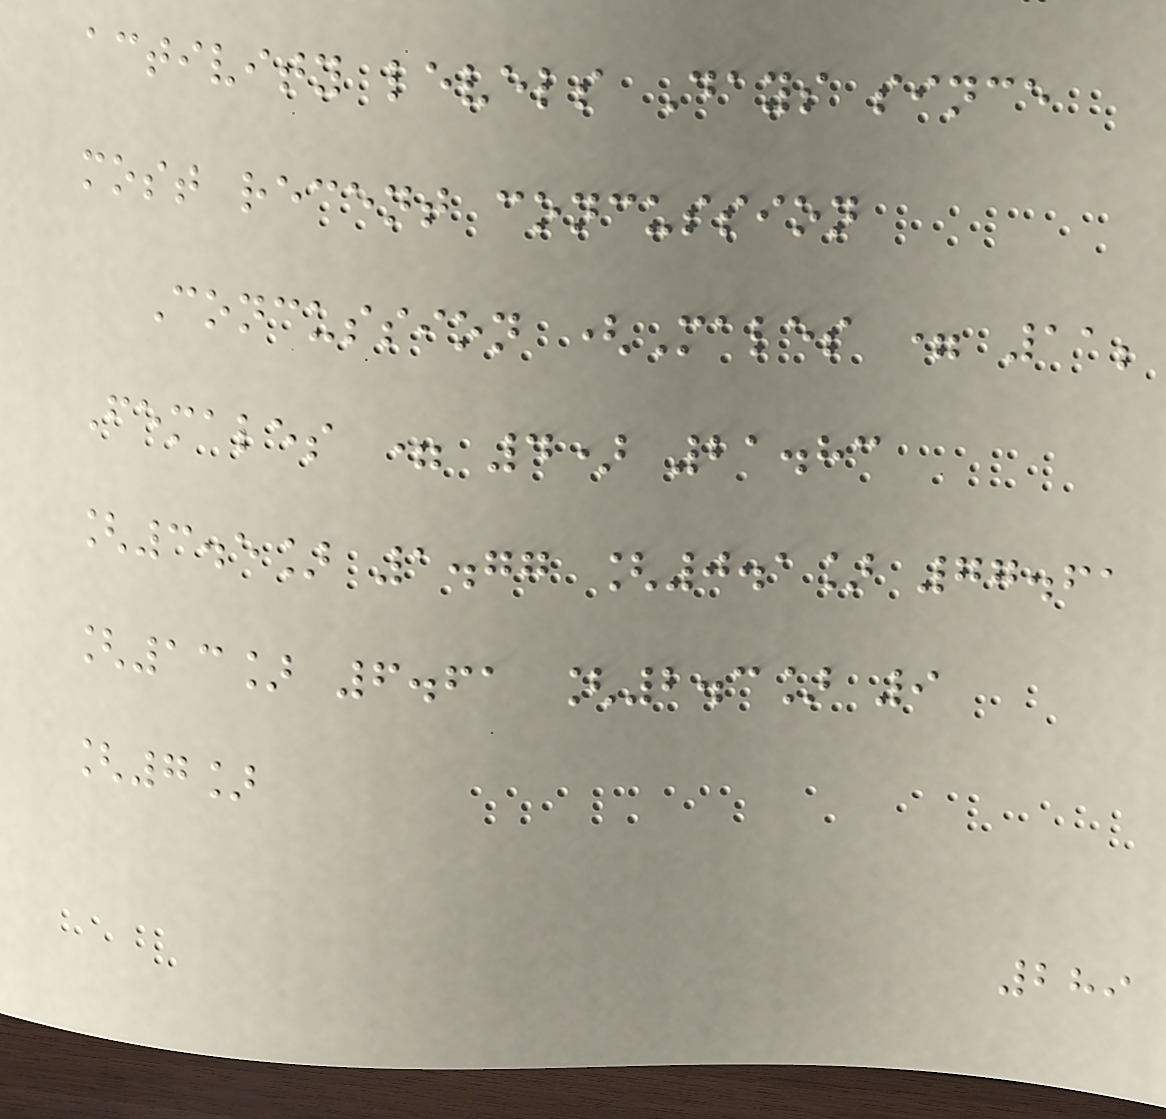activity levels Days since
most recent concussion
Concussion (Males = 11;
Females = 4) 21.83
[3.5] 1.77 [0.1] 77.61
[13] 6.61 [2.3] 9
[7]
289
